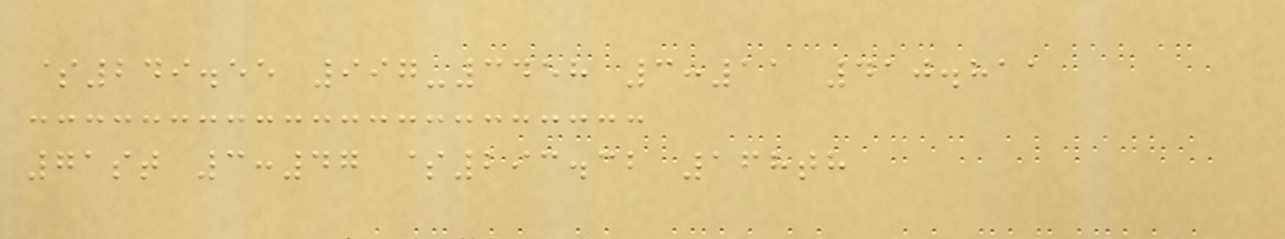$249.55 997-3458 3:11 410.811
71st 3:47 $293.32 168th
